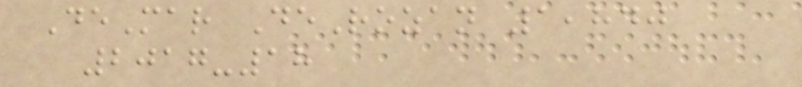DeMar DeRozan 1,840
2017-18
